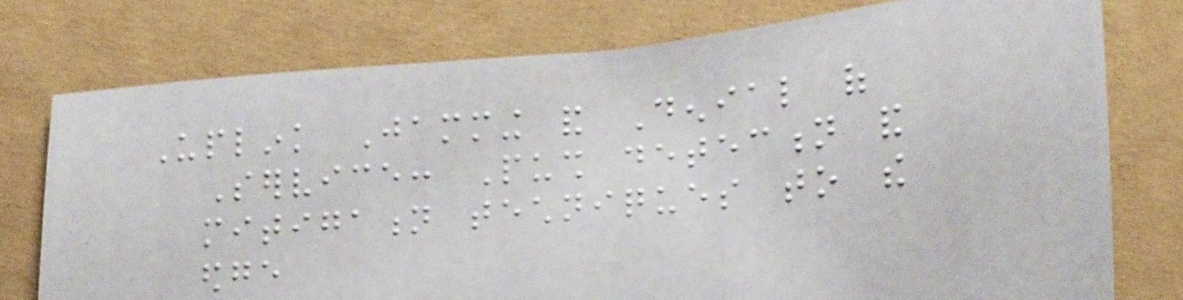Uplink Jamming and Denial of
Service: Push detection and
mitigation techniques to the
edge
